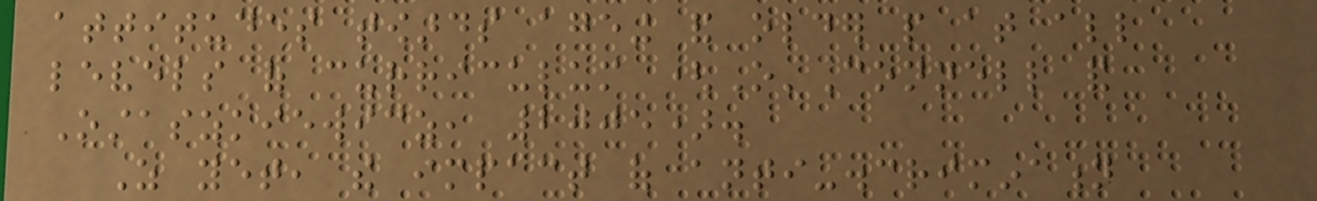attitudes towards ageing and older people at all
levels of curriculum (O'Connell and
Ostaszkiewicz, 2005).
As yet, the impact of anti-discrimination
